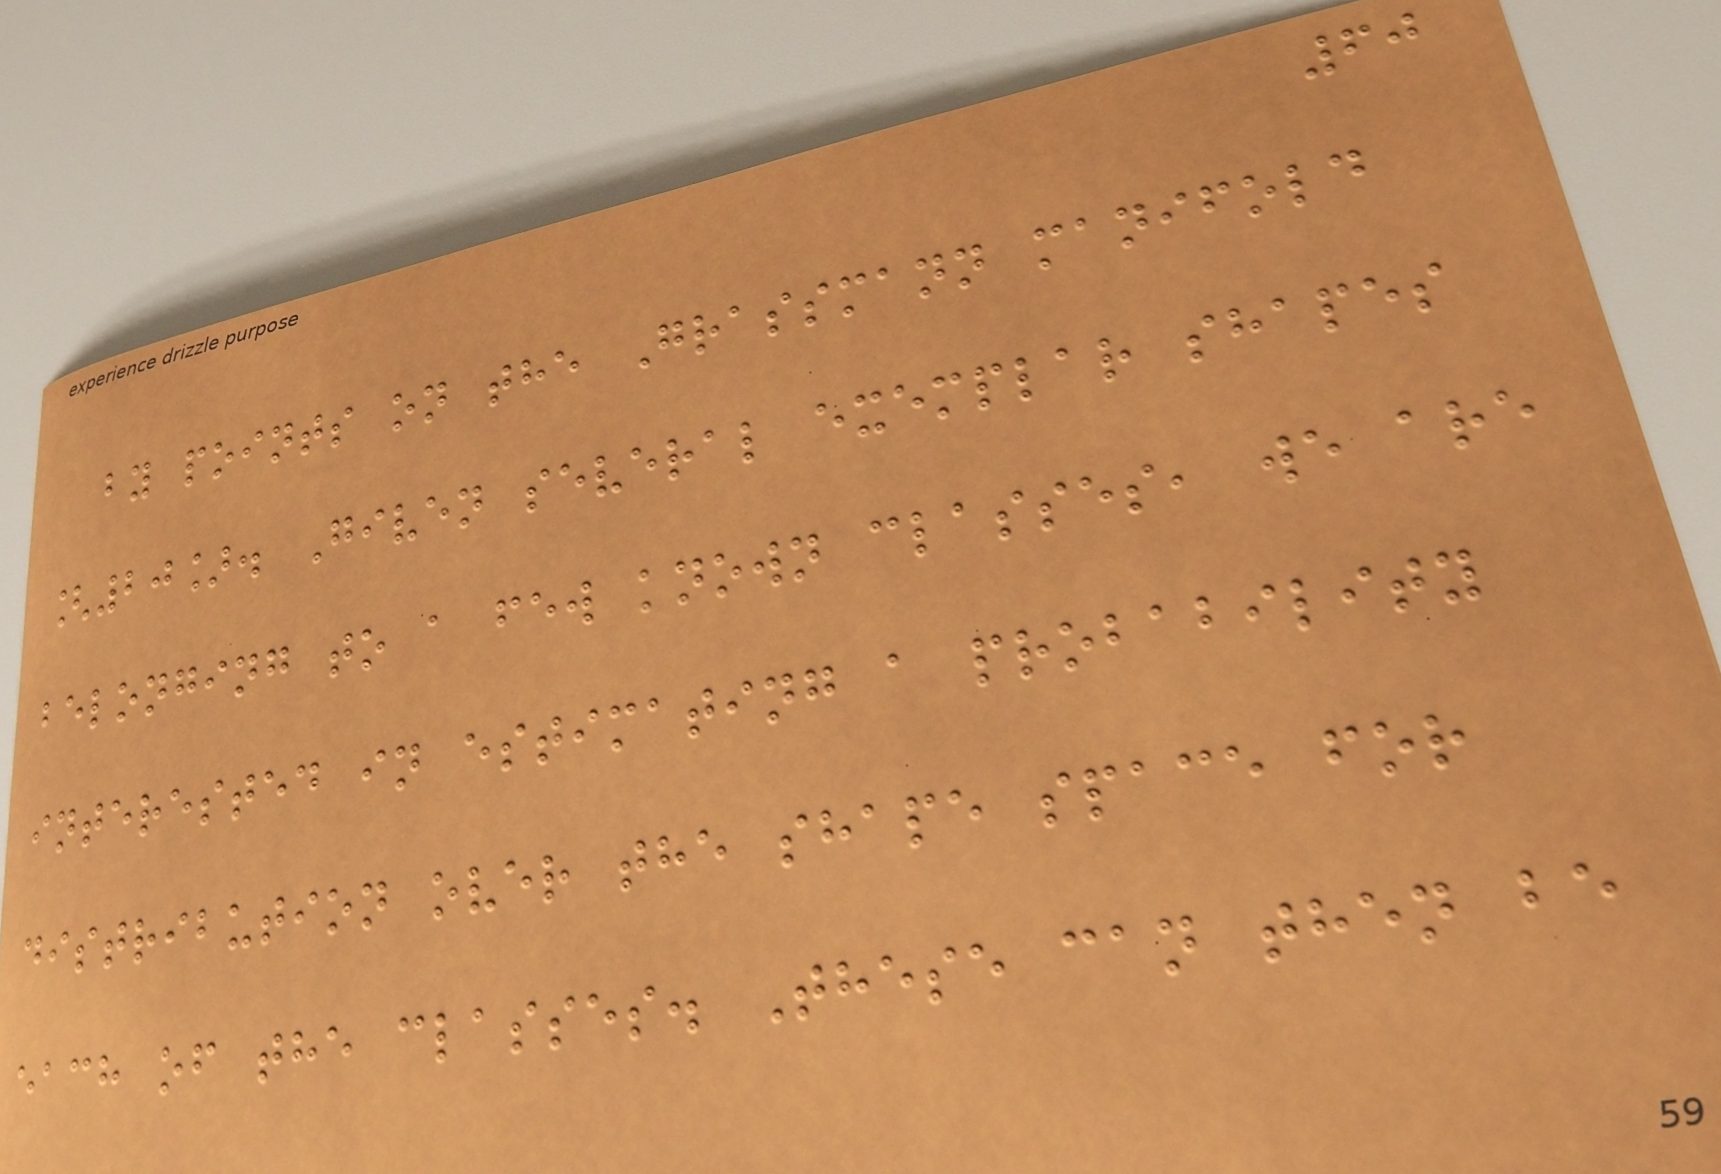60
by points on the Grassmann manifold
[20]. Given several exemplar shapes
belonging to a few known classes, we are
interested in estimating a probability
distribution over the shape space for
each of the classes. These can then be
